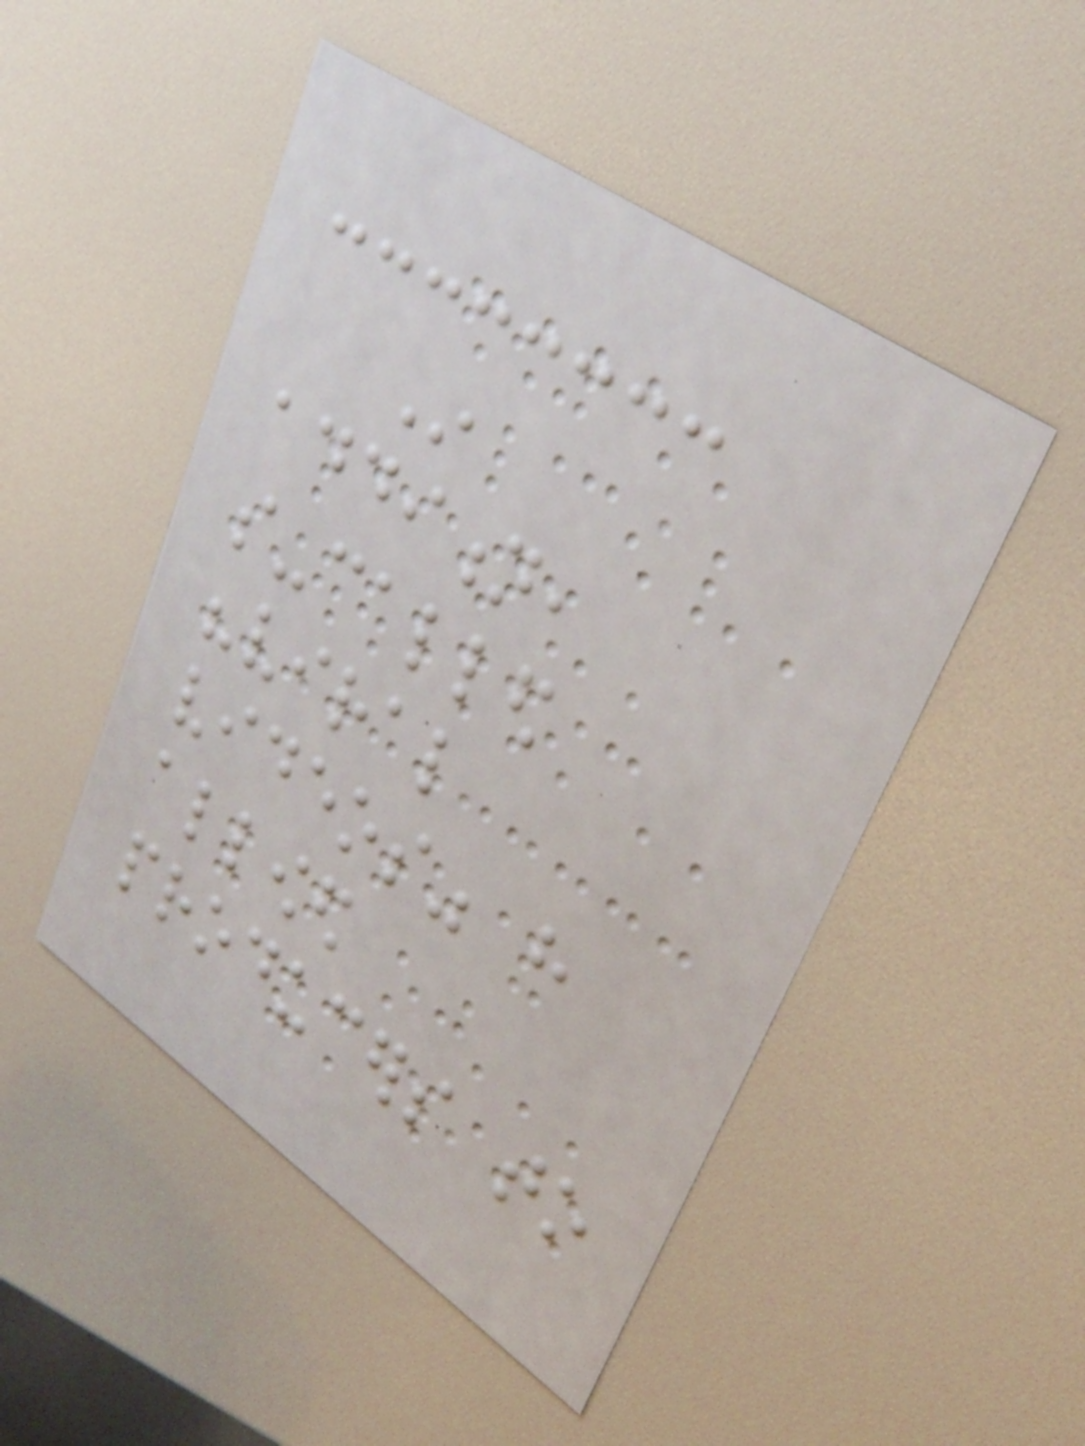In
addition,
so-called
"viral
videos" have
allowed
producers to
